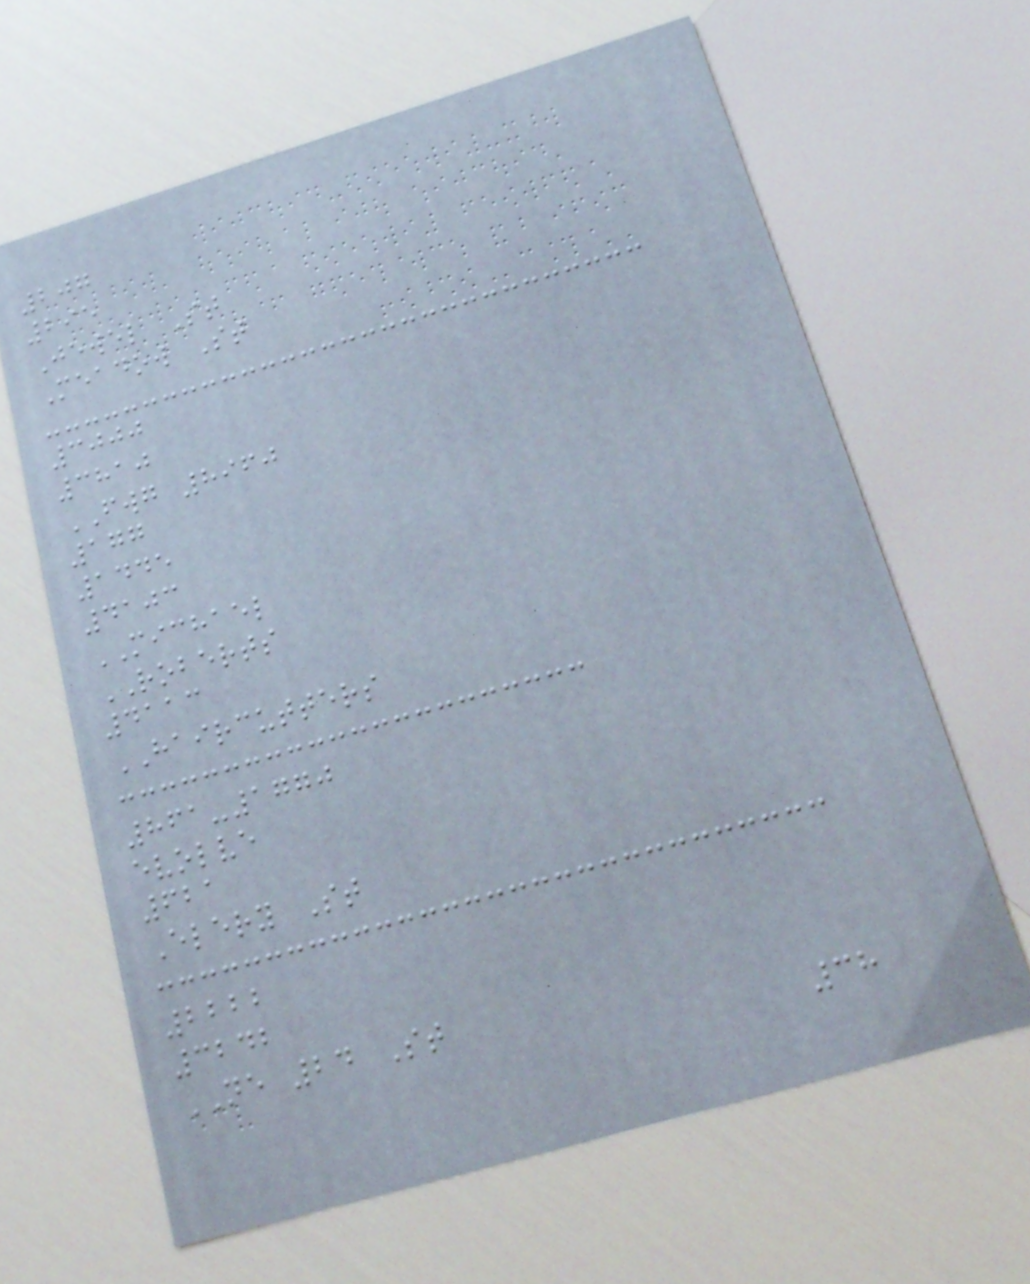207
295
Jewel St
Meadow St
3000
3810
FWG 8960
177
1445
4103
MICHAEL
ROBERTS
4113
HAIRCUTTERS
861-1770
evolve
621
Elery St
2222
3242
NE 24 St
38
